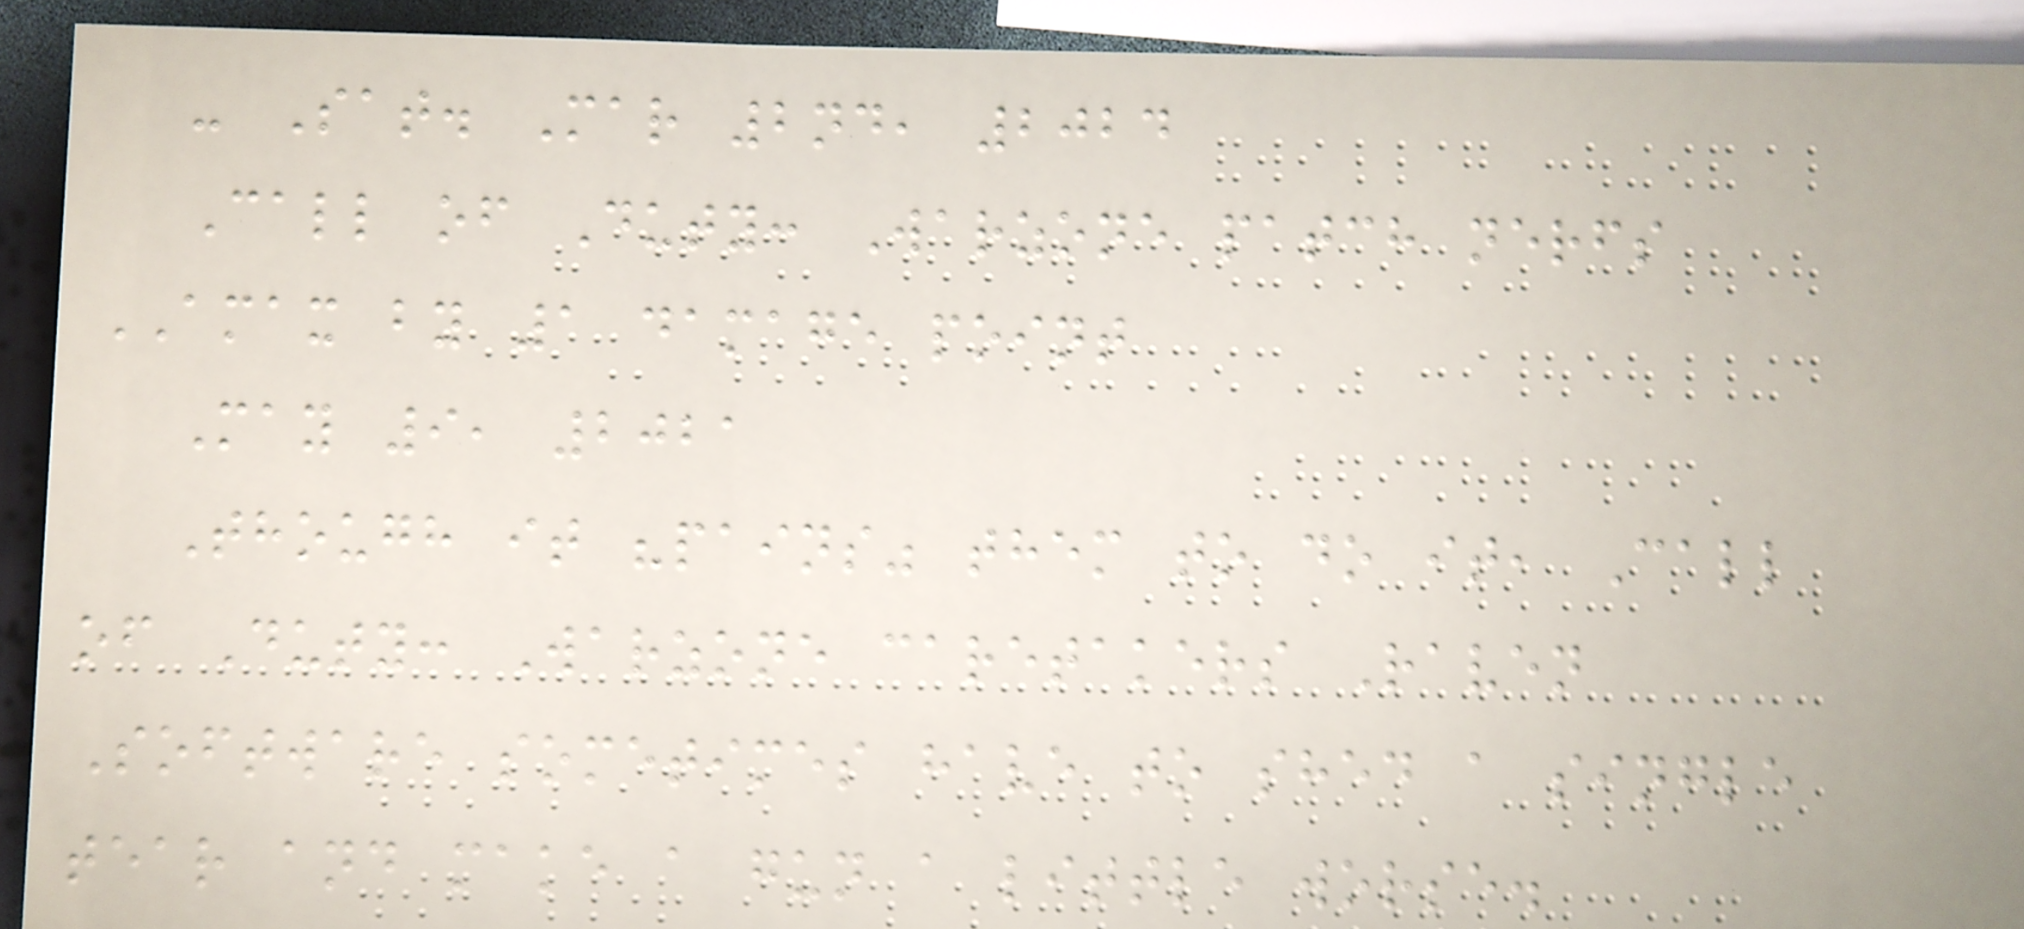- Sat. Mar 2nd, 2024
Call of Duty: Warzone patch nerfs
AMAX by 1 damage point
May 9, 2021
Though it "pains" them to do it, Call
of Duty: Warzone caretakers Raven
Software sometimes have to shed a single
tear and make a gun a little worse.
